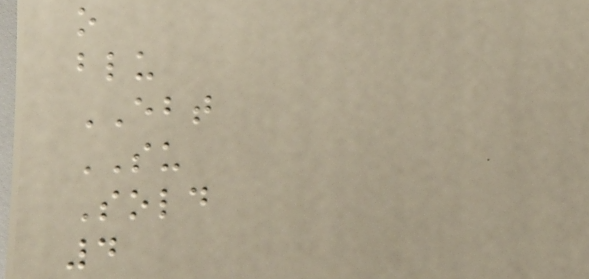o
blu
EBT
SU
Sold
4
